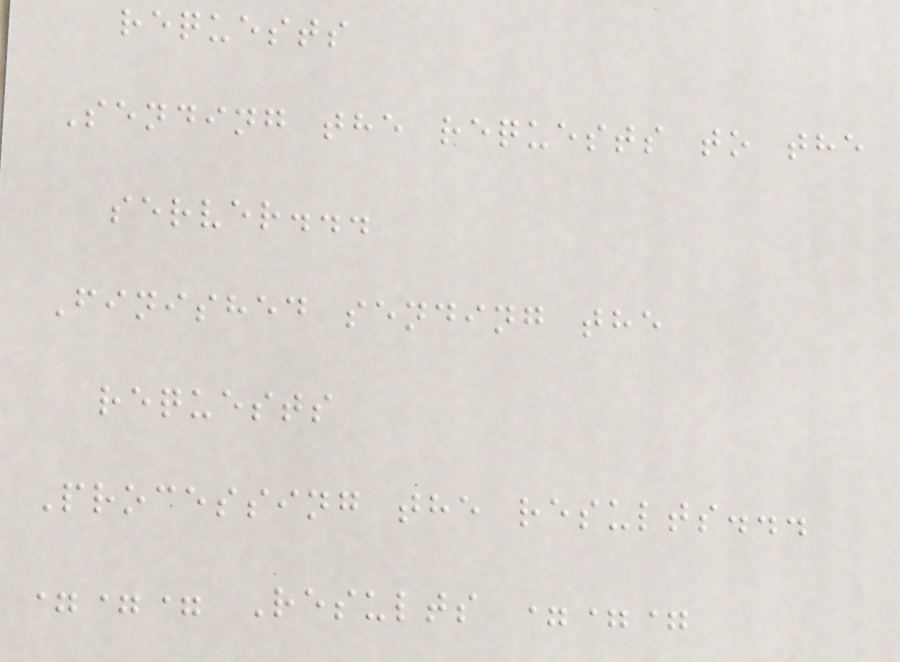requests
Sending the requests to the
server...
Finished sending the
requests
Processing the results...
=== Results ===
